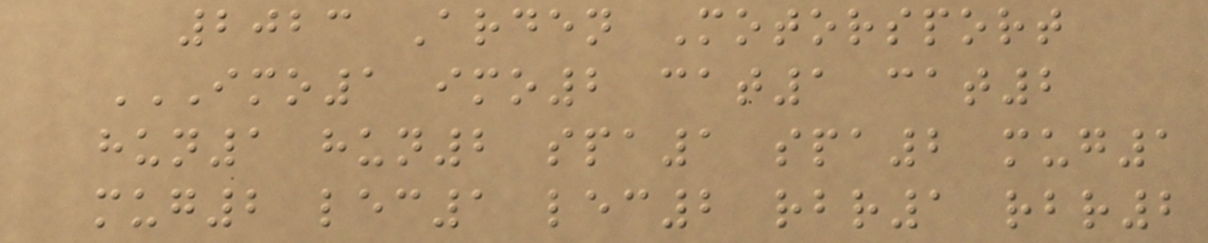2023 Arden Motorsport
IMO1 IMO2 CAT1 CAT2
HUN1 HUN2 SPA1 SPA2 MUG1
MUG2 LEC1 LEC2 RBR1 RBR2
